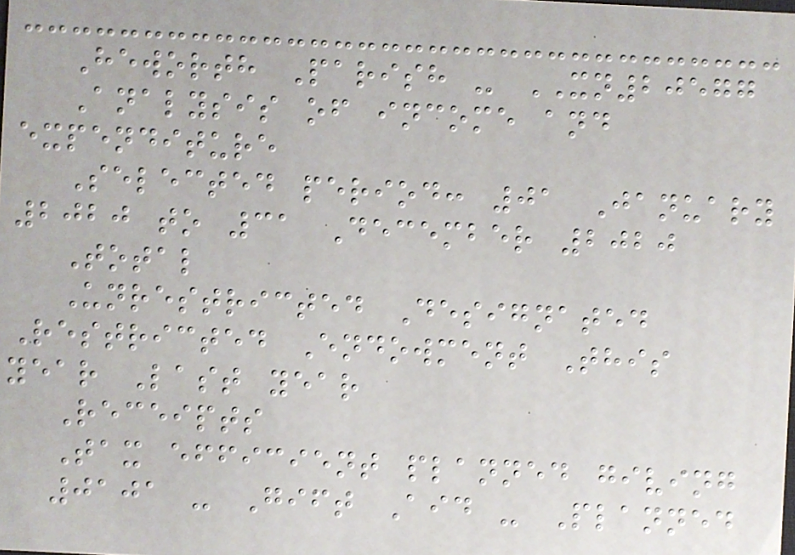Heworth Parish - XN20577
Analysis of income and
expenditure
Selected period: 01 January
2020 to 31 December 2020
Total
Unrestricted Designated
Restricted Endowment This
year Last year
Receipts
Tax efficient planned giving
0101 - Gift Aid - Planned
